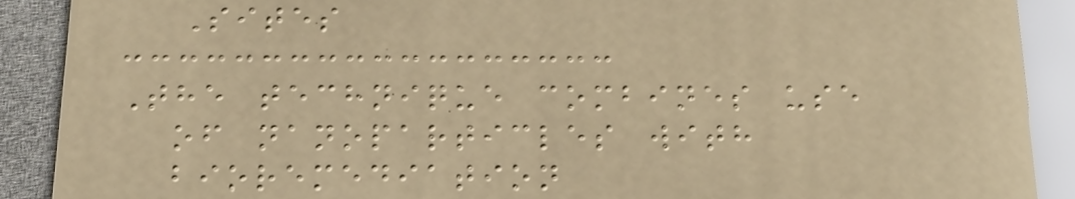Sites
The technique combines use
of nanoparticles with
bioremediation
